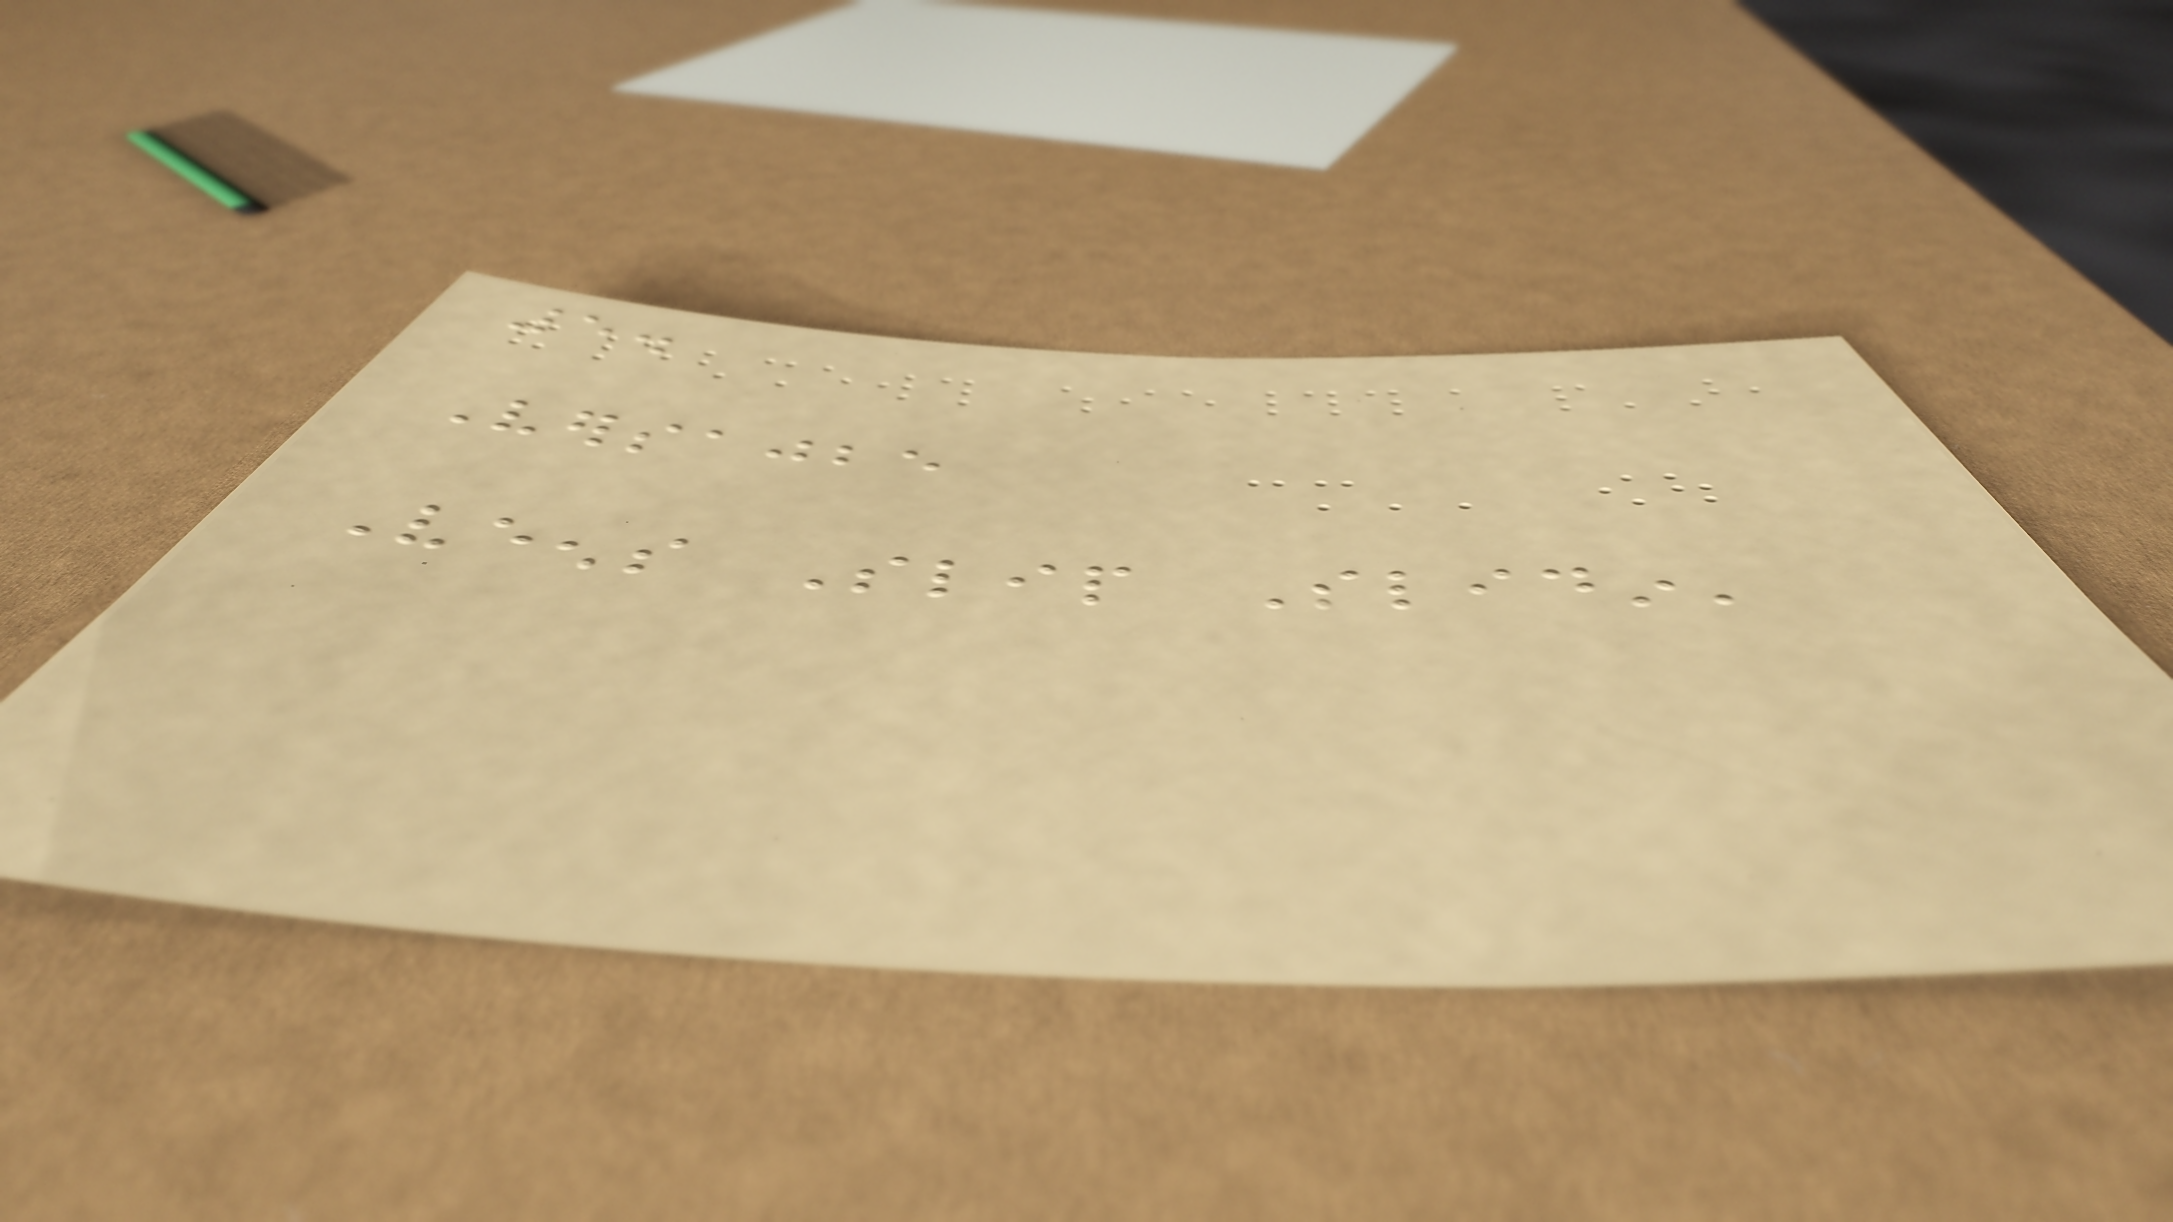5.
Versajbe
Veens Slip Slidin'
